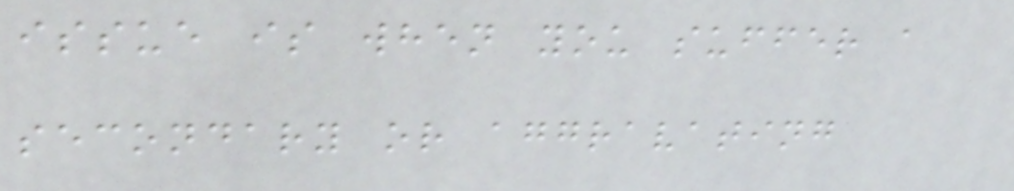issue is when you suffer a
secondary or aggravating
